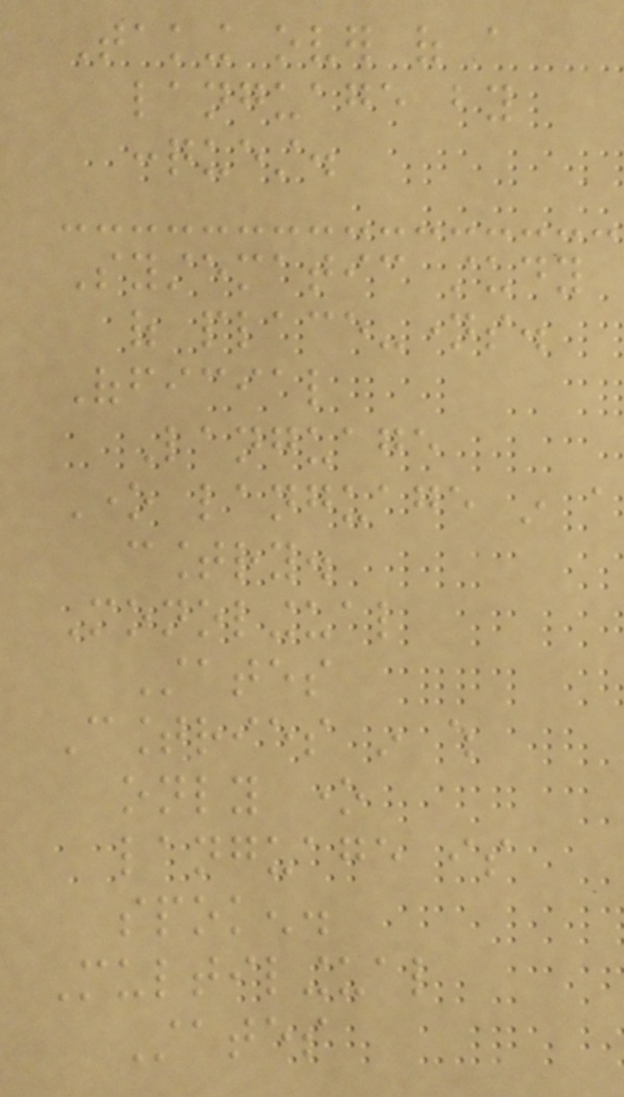Taking over of a
language by
conquest.
Systematic study
of place-names.
Official
Language
One language in a
country.
Monolingual
States
Countries in which
only one
language is
spoken.
Multilingual
States
